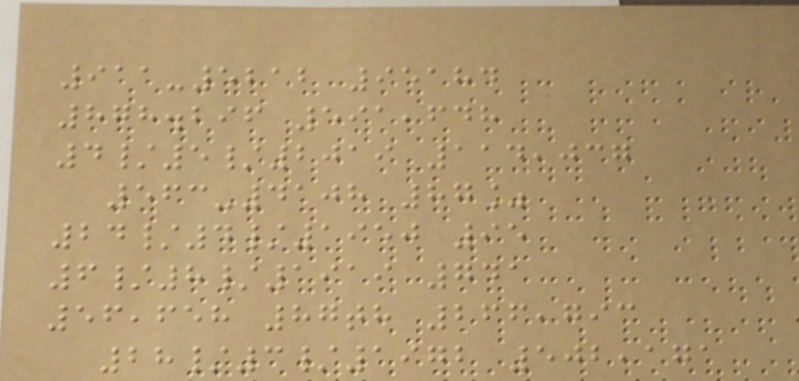911-5212 95184
878.296 591,648
4/5/2019 114,037
563-4108 87%
24/4/1950 95
6/8/1919 741
56,658 87th 266,793
28/3/1972 502,171
